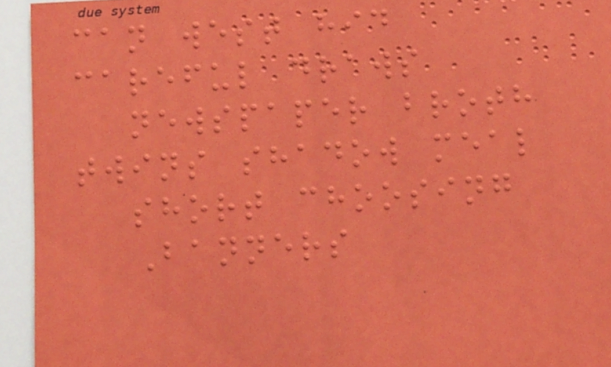can west hid
careful draws
newspaper broth
twins shadow meal
short choosing
Banners
